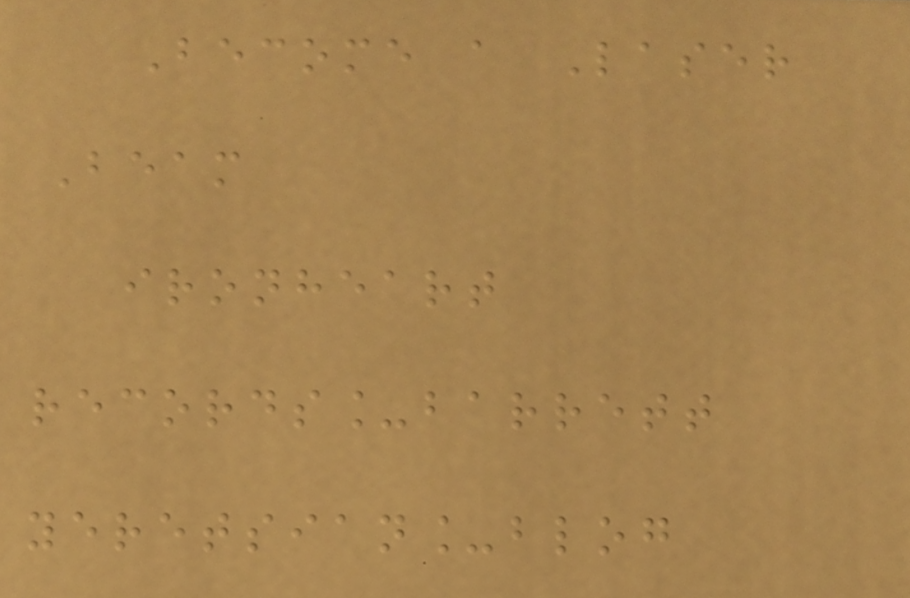Become a Laser
Beam
ironheart
records_barrett
yeretsian_blog
